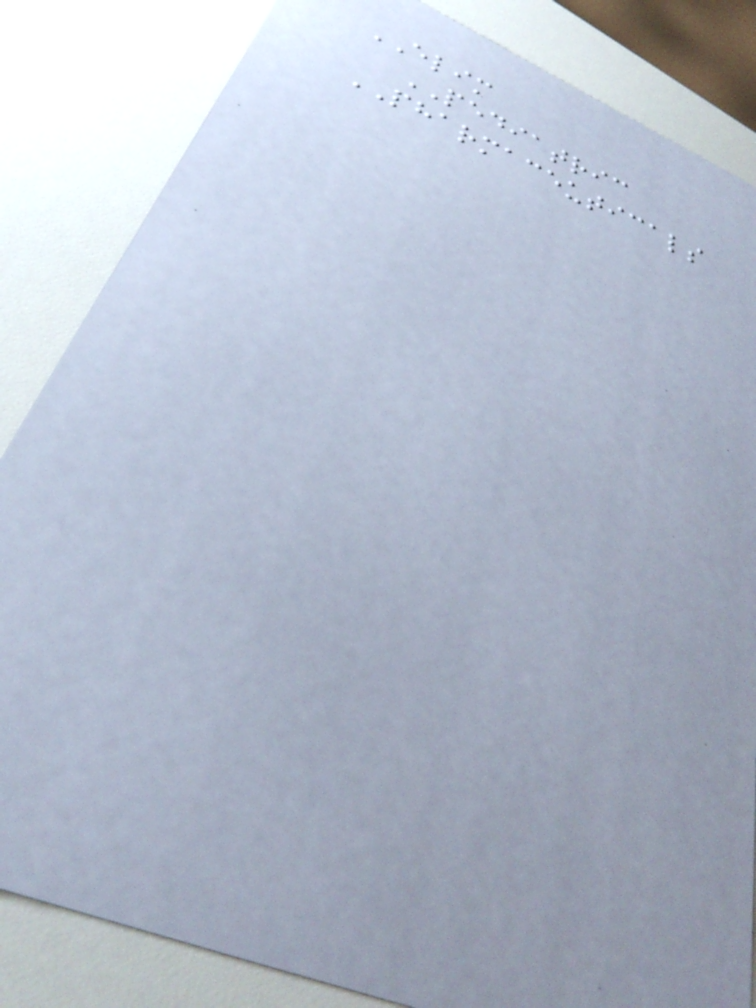ELIM
PEDIATRIC
PHARMACEUTICALS
